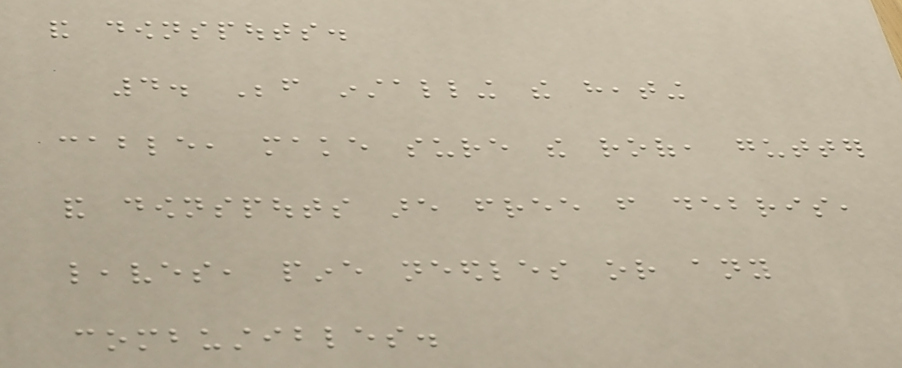and downspouts.
4. Before installing the heating
cable, make sure the roof, gutter
and downspouts are free from debris,
leaves, pine needles or any
combustibles.
